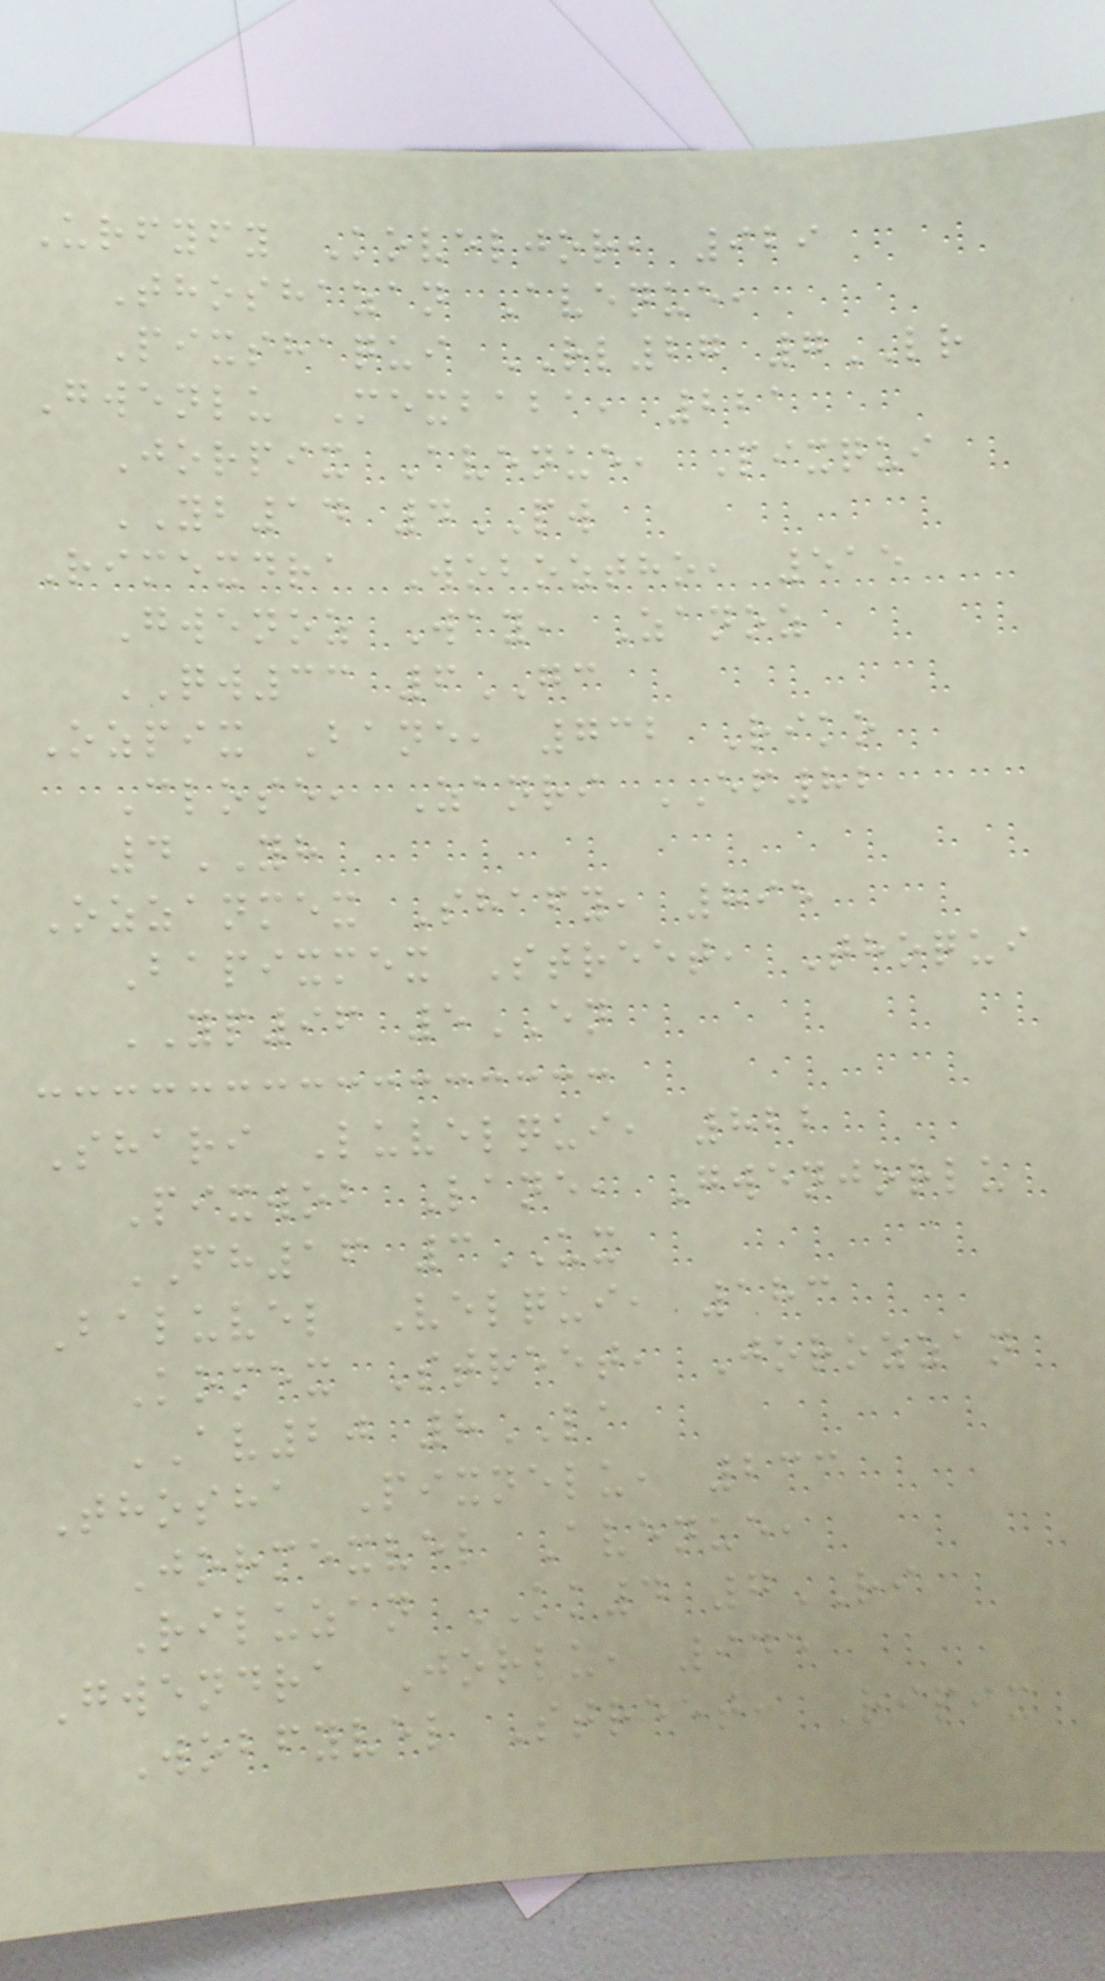Urfyfy Koveljor, 929
Thoshazan Avenue,
Pixshaqui RL27 7LR
Gwenlu Mexbaba, 221
Jorpix Avenue, Pixqui
YB14 4PW
Rimexdra Woboztho, 515
Gwenoz Way, Zanoz
QW33 6GC
Ozpix Bane, 732 Riko
Close, Zanri EF82
4YH
Ozzanmex Shafy, 895
Bapixmex Street, Thoqui
YP96 5EN
Shari Luvelqui, 822
Pixwob Lane, Gwenjorlu
FH16 3UX
Baluvel Velqui, 183
Komex Street, Jorozzan
AV20 8LA
Thosha Pixnelu, 233
Jormexvel Avenue,
Riluzan KK4 7RI
Gwendra Jorlu, 945
Wobfyvel Street, Ripix
